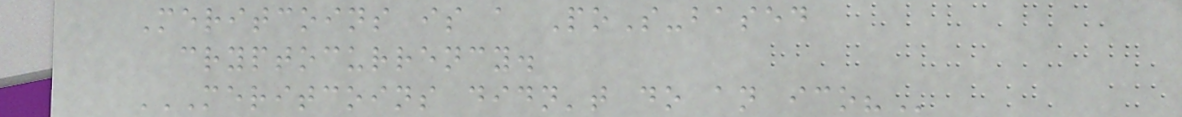Meritcoins is a PoS-based
cryptocurrency.
MERITCOINS DIDN'T DO AN ICO?
